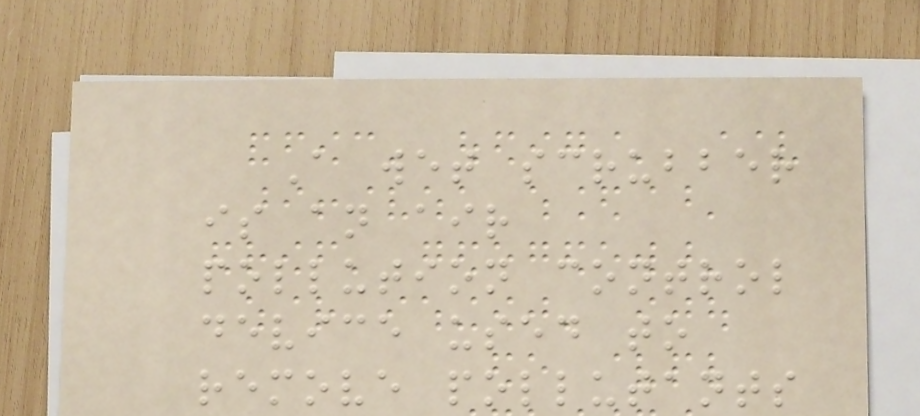A wet scrubber
is an air
pollution control
device used to
remove pollutants
